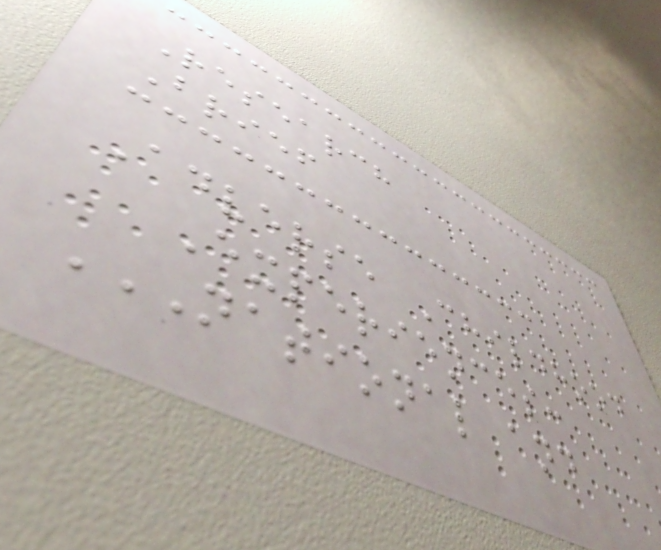Research
Brief
Adverse Childhood
Experiences:
NATIONAL AND
